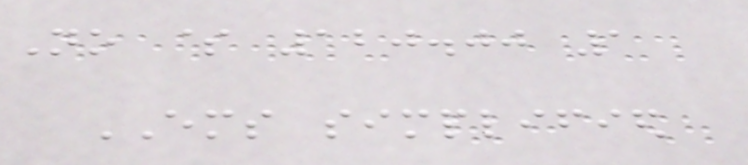No $ 120.00 1
EMS simplified
